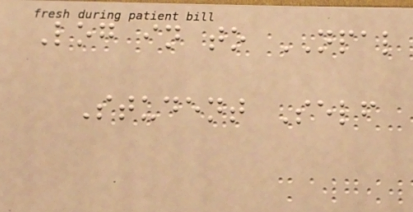Log in to NPAL
Student Self
